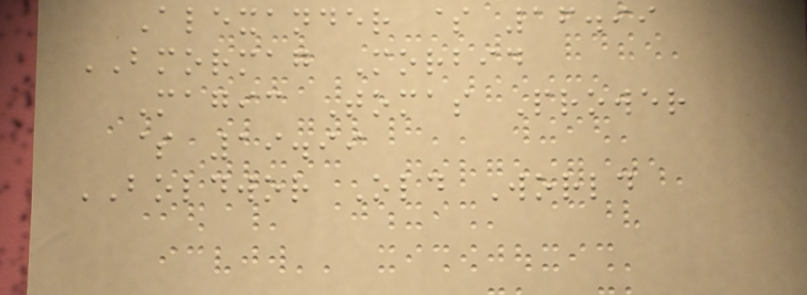Alexander $ 16.99
BMORMAG Morbid
Magic Tomas Prower
$ 19.99
BOLDWOR Old World
